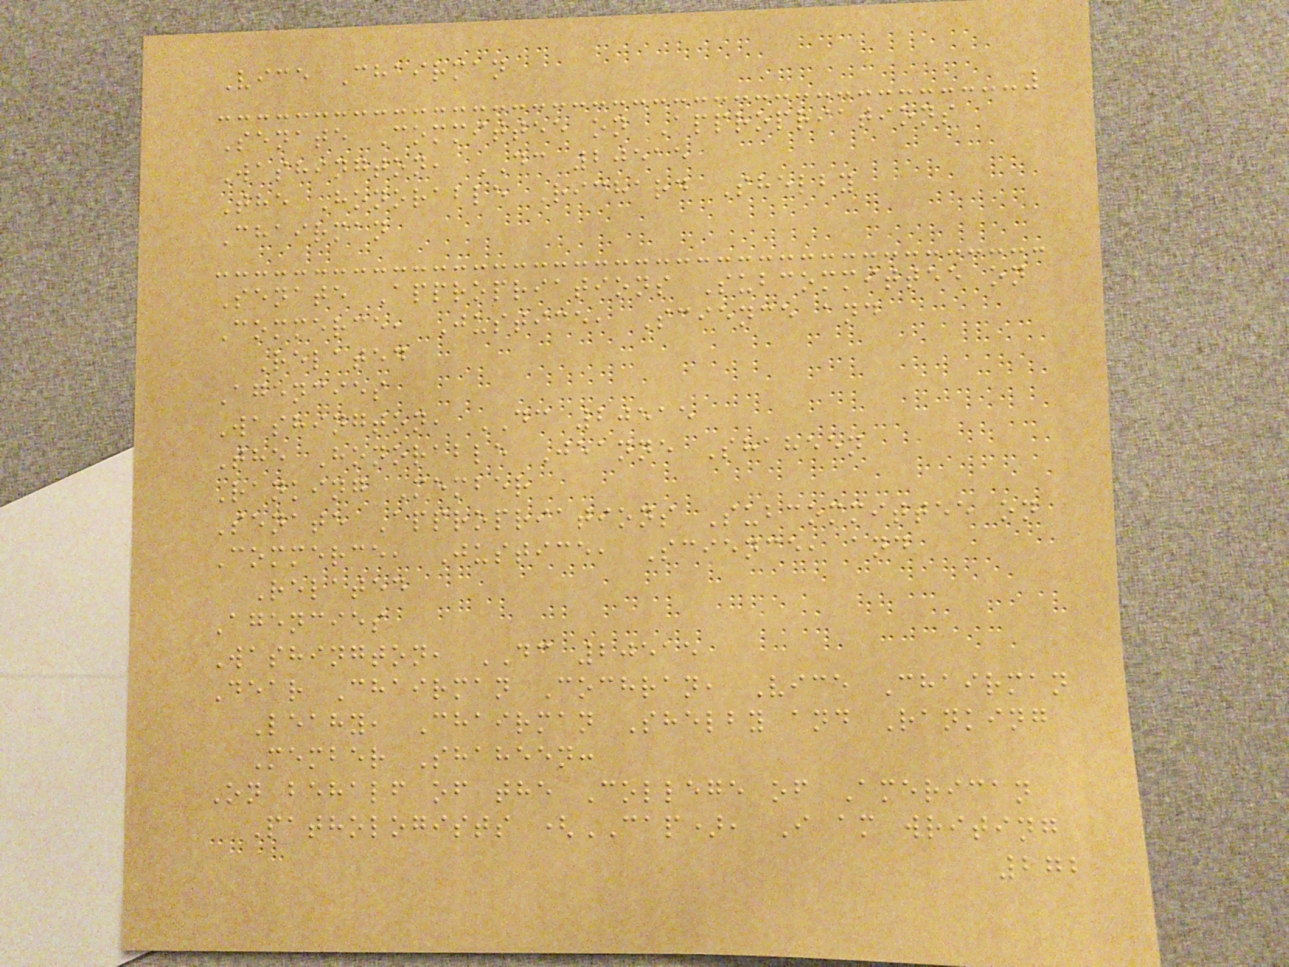Vice Chairman
Senate Committee on Appropriations
Washington, DC 20515
The Honorable Richard Shelby
Chairman
Senate Appropriations Subcommittee on
Commerce, Justice, Science and
Related
Agencies
Washington, DC 20515
The Honorable Jeanne Shaheen
Ranking Member
Senate Appropriations Subcommittee on
Commerce, Justice, Science, and
Related
Agencies
Washington, DC 20515
Dear Chairman Cochran, Vice Chairman
Leahy, Chairman Shelby and Ranking
Member Shaheen:
On behalf of the College of American
Pathologists (CAP), I am writing
272
